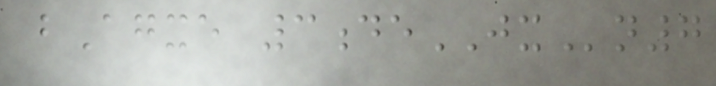bAgxe 3deJXn7
